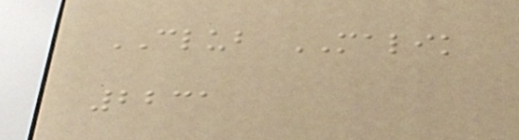CLUB MALIK
2231
